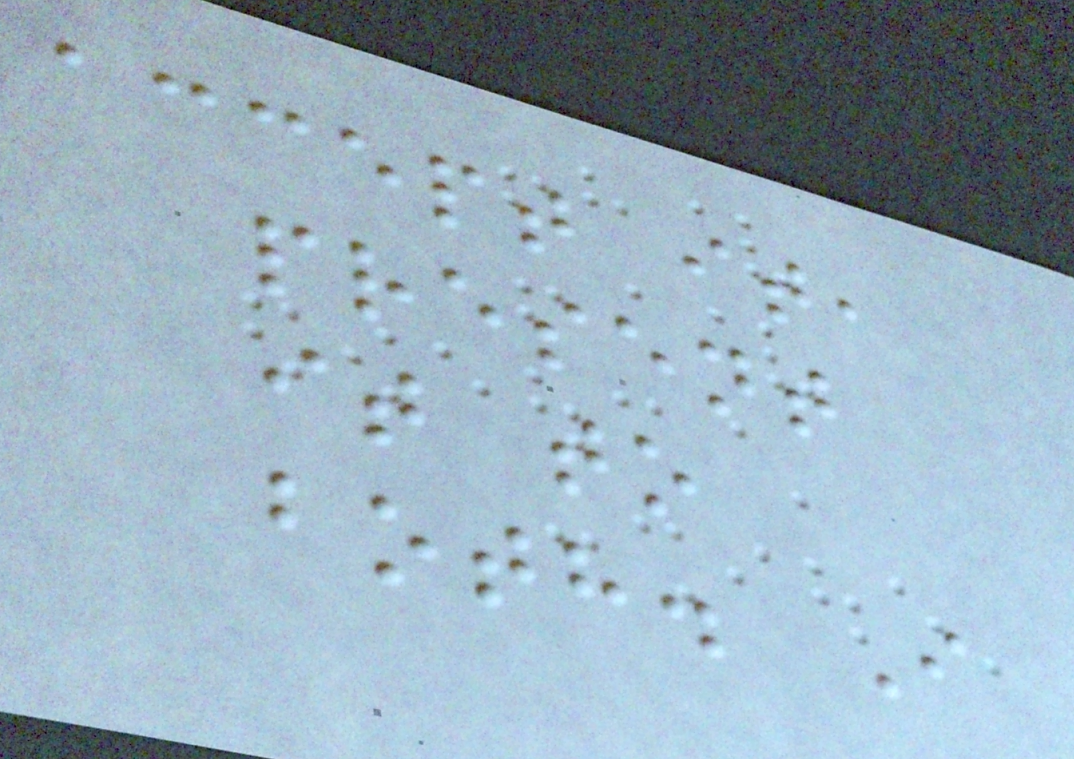accept it,
present
it to
both. I
